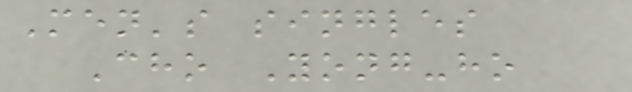Men's singles
Cho Yong-ho
